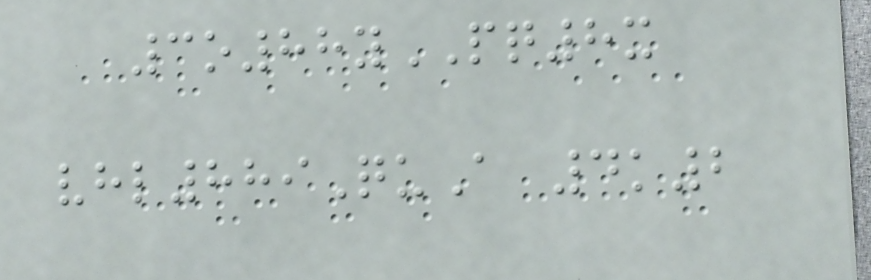3o88yPQ8x
vhl889QuA 4k2
